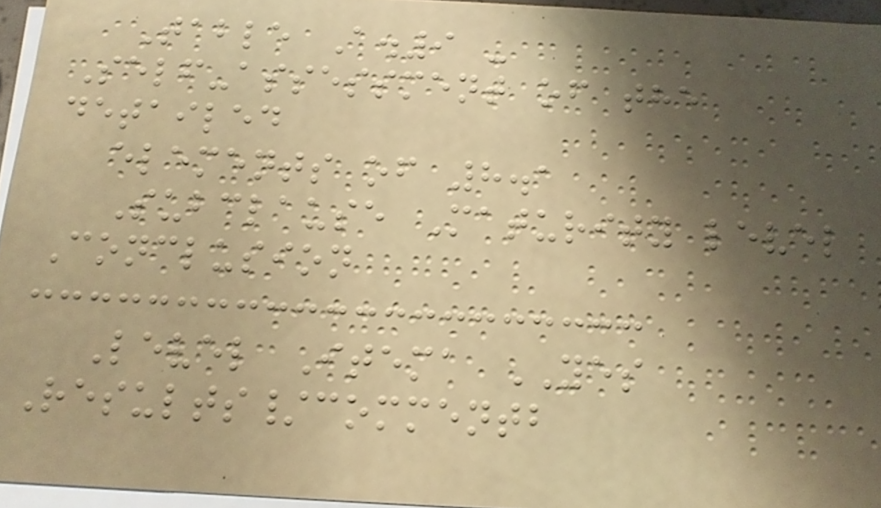Table A.9 -
Self-assessment of the
detailed
elements of 8.1
Subclause Maturity level
Conclusion
Level Itema YES
Results/commentb
